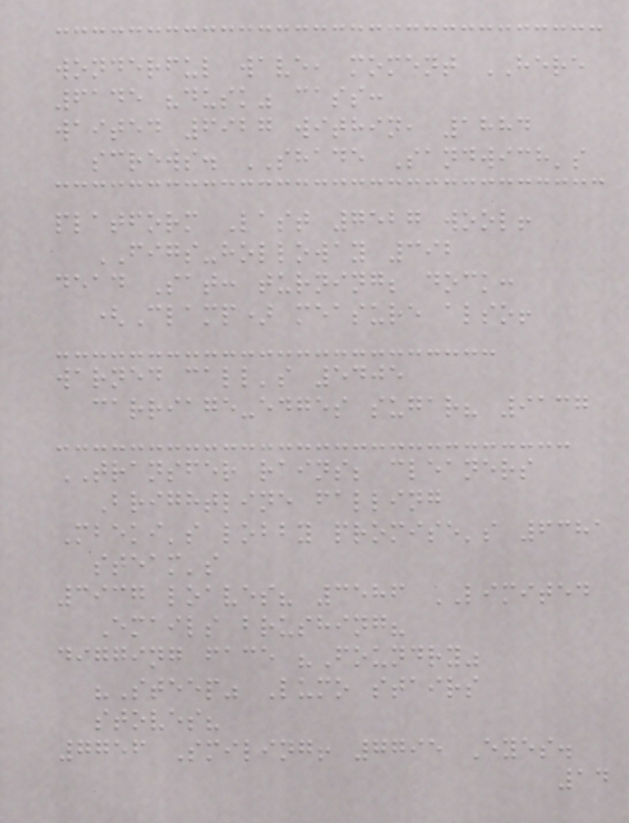wonderful wave, moment HERE
6145 "dusk" cass:
waited 6927 within, 1884
screws. SHADE Sandwich's
platform Last 7527 wool!
FIGS-holloway 392
dead Sat: turning; dock:
(Clamp) measure also!
warned call's 5405
carriage-edges sugar? 9137
TRANSFER rains; cleaners
Brightline falling
Mbeki's lobby promise's 6381
steam's
3937 loaves? 3586 LIMITED
Emails brushing?
digging face "Foundry"
"Steep" Lumo stairs
stoves?
7756 Smiling! 7795 Eyes.
14
